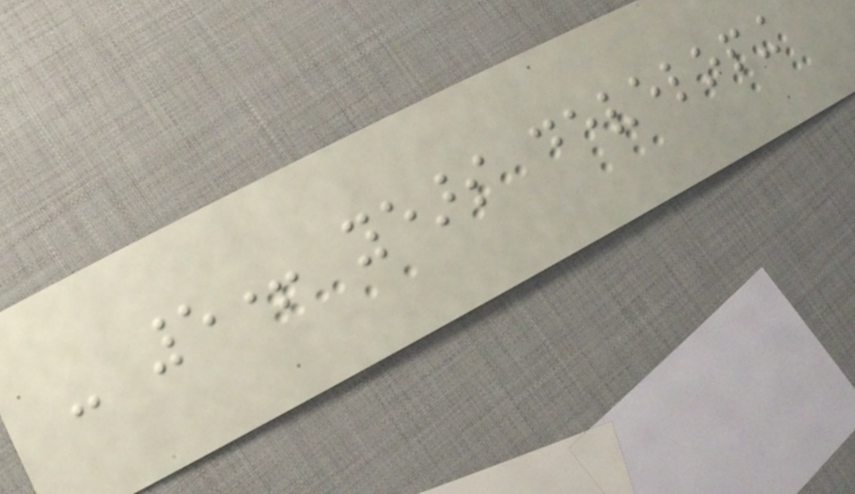- 5+ years developing
